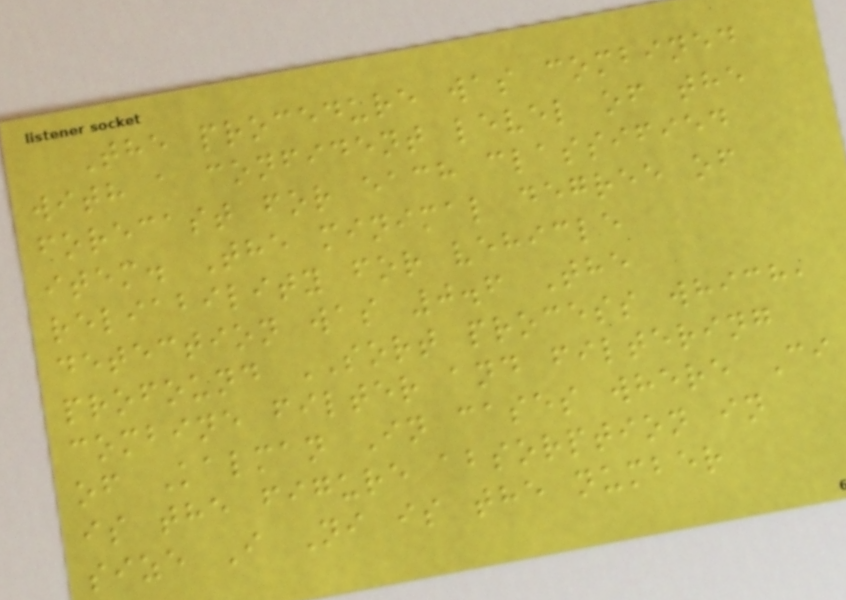The procedure was combined
with a confident level of the
forecast for each classified
item. The minimal degree of
reliability for vehicle
detection was 0.6 The
profound SORT process which,
combine filter and filtering
of Kalman In cases where Ci
is the figure absorption in
size I Ni is the number
